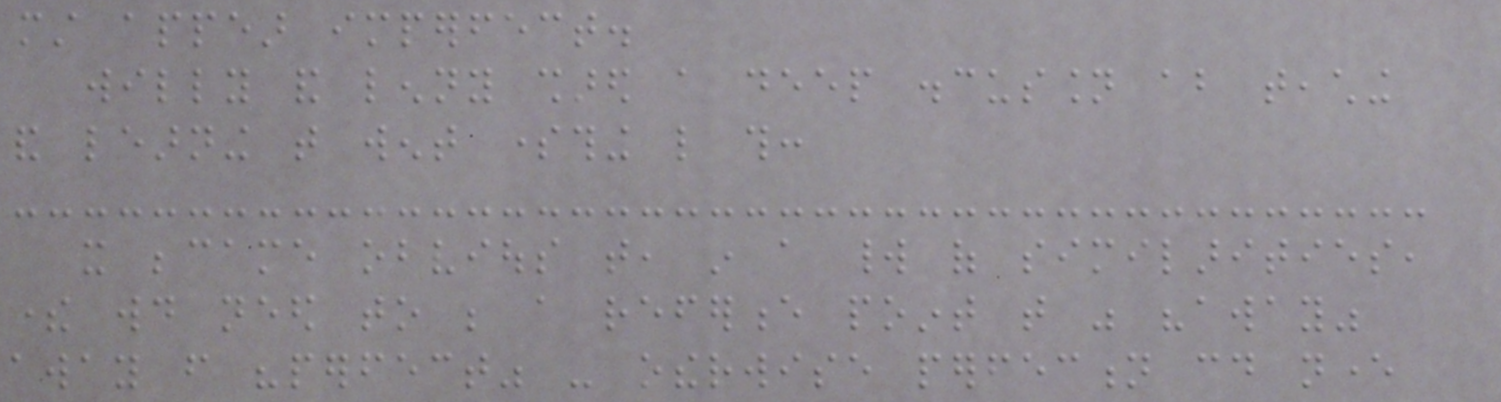must appear imperfect.
willy and lenny shared a deep discussion about teaching
and learning that went something like this:
it became obvious that, in a world of similarities,
there would need to be a reference point that was "away"
away from "perfect" - otherwise perfection could never
